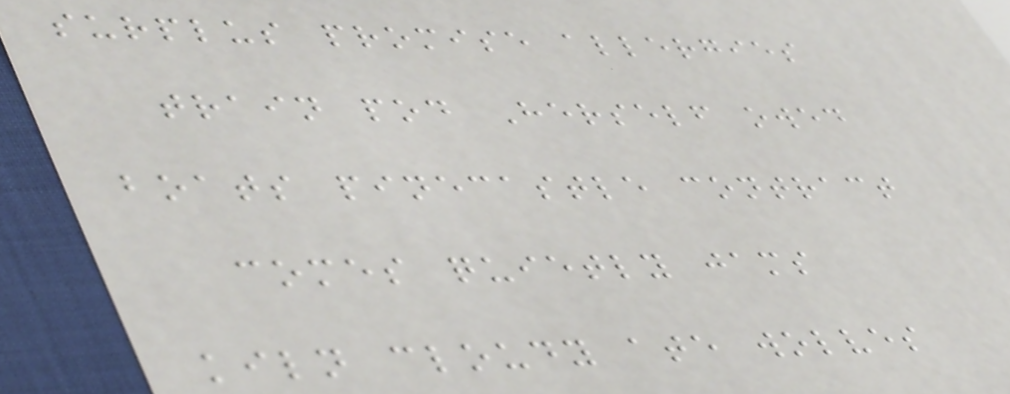surplus promise allergies
train pod Herself owed
boats pinecastle contract
comes quietly jams
kiln cloudy ate wolves
